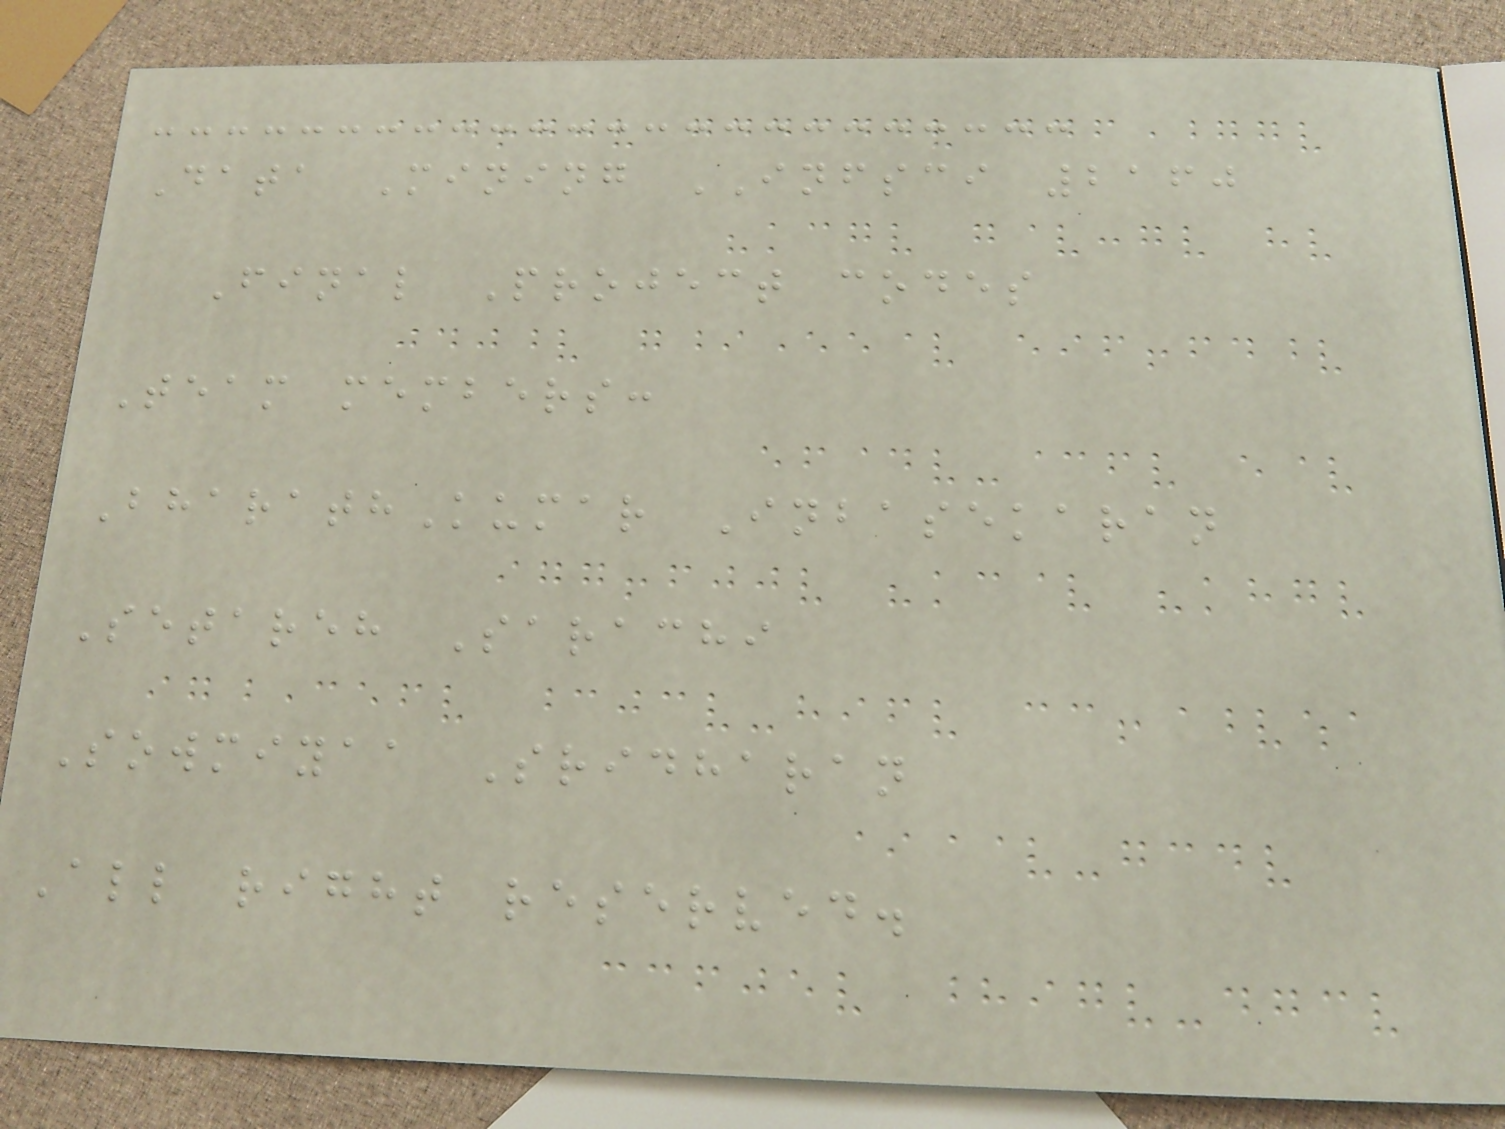Data Mining INFSCI 2160
Final Project codes
Team members:
BharathKumar Inbasekaran
Setareh Sarachi
Sowmiyaa Sridharan
All right reserved.
